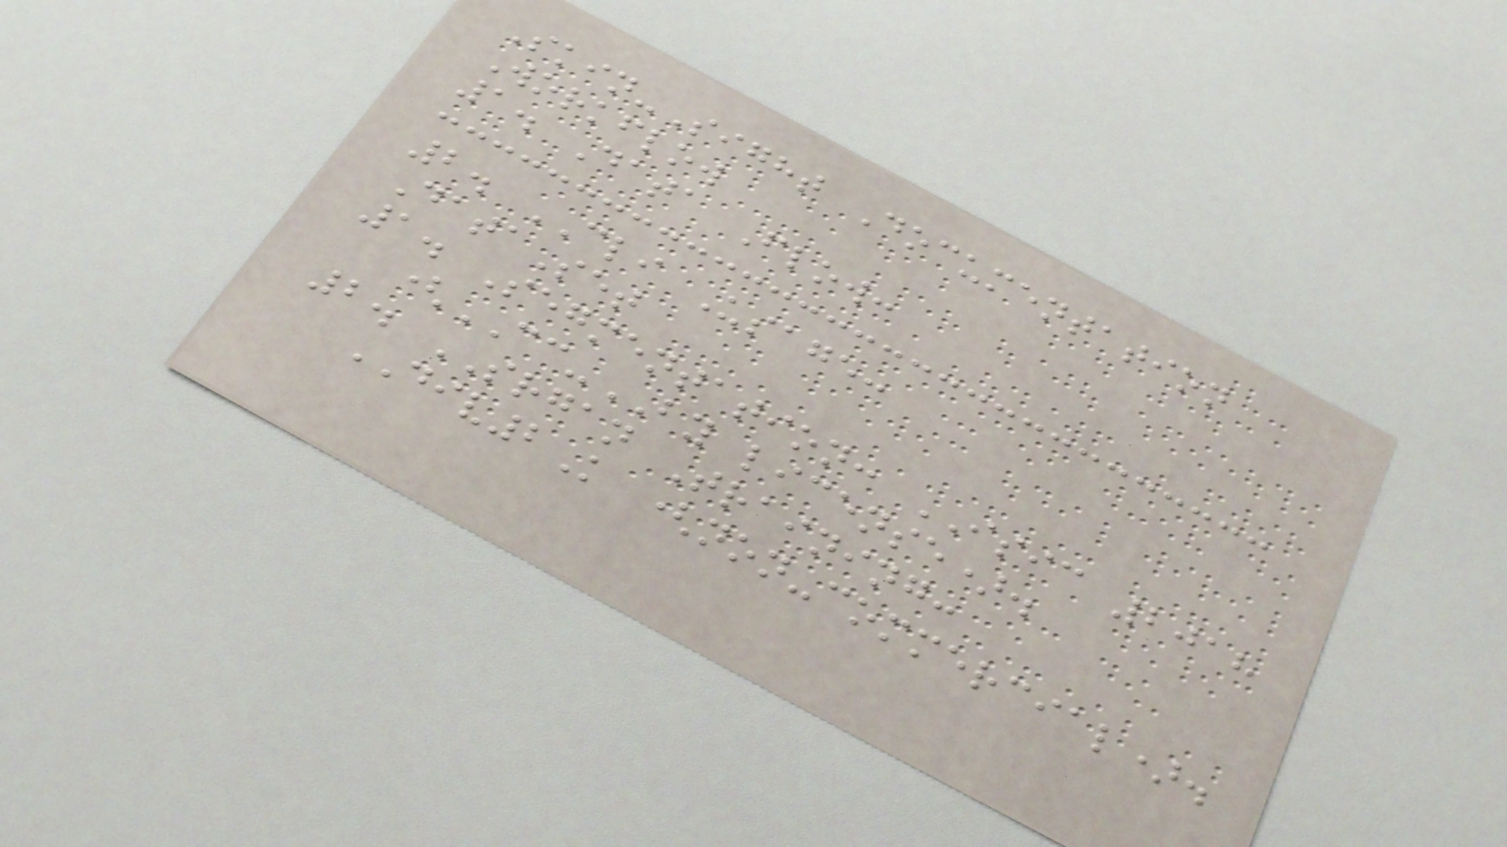Skin-Sight Documentation
Workflow
1. Data Flow:
2. CLI Usage:
DataSet
1. Segmentation: ISIC 2018
(CC-BY license).
2. SRGAN Training:
DIV2K (non-commercial).
